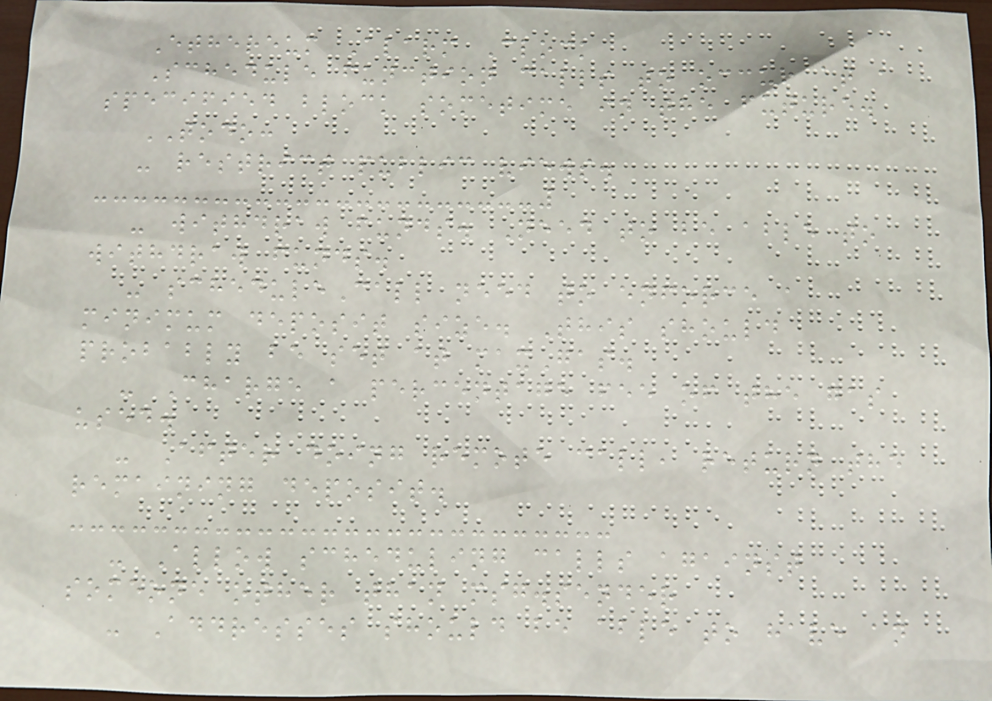Ethereum Alarm Clock
Schedule function calls to occur at a
specified block sometime in the future.
TODO:
- restrict public views.
- withdraw funds. Need to be able to
withdraw funds.
- scheduleCall need to enforce a
minimum deposit size. This should
probably be set at maxGas.
- Charge a percentage fee of the gas
used.
- After doing remote call, return the
remaining deposit.
- Allow scheduling calls against
someone other than msg.sender
- Addresses should be able to have an
